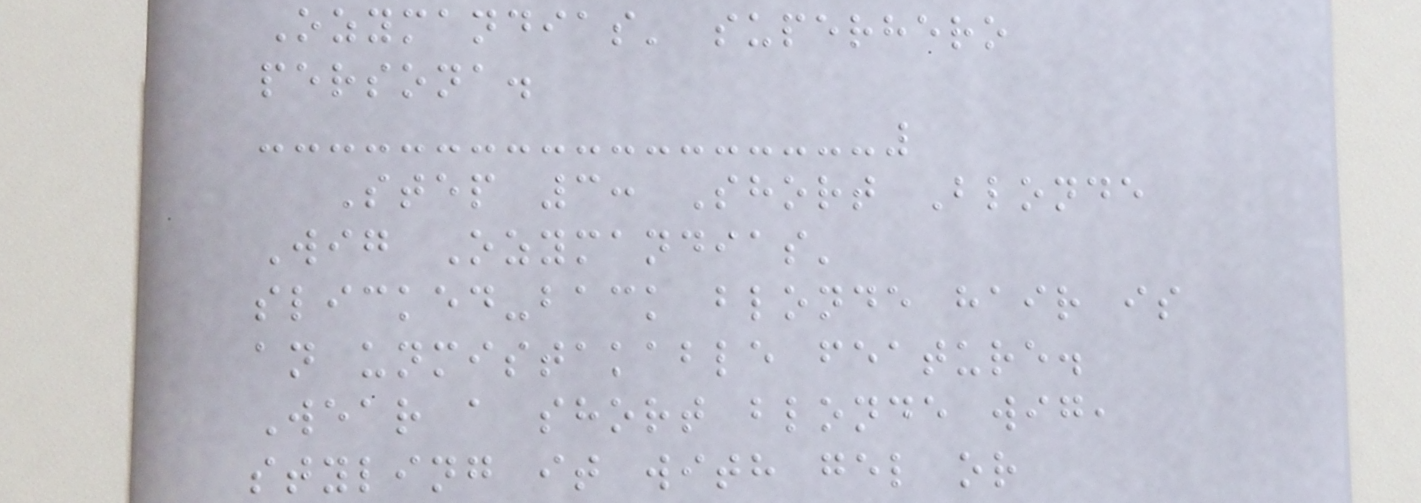Ozymandias' superhero
persona.
Step 3: Short Blonde
Wig Ozymandias'
slicked-back blonde hair is
an unmistakable feature.
Wear a short blonde wig,
styling it with gel or
